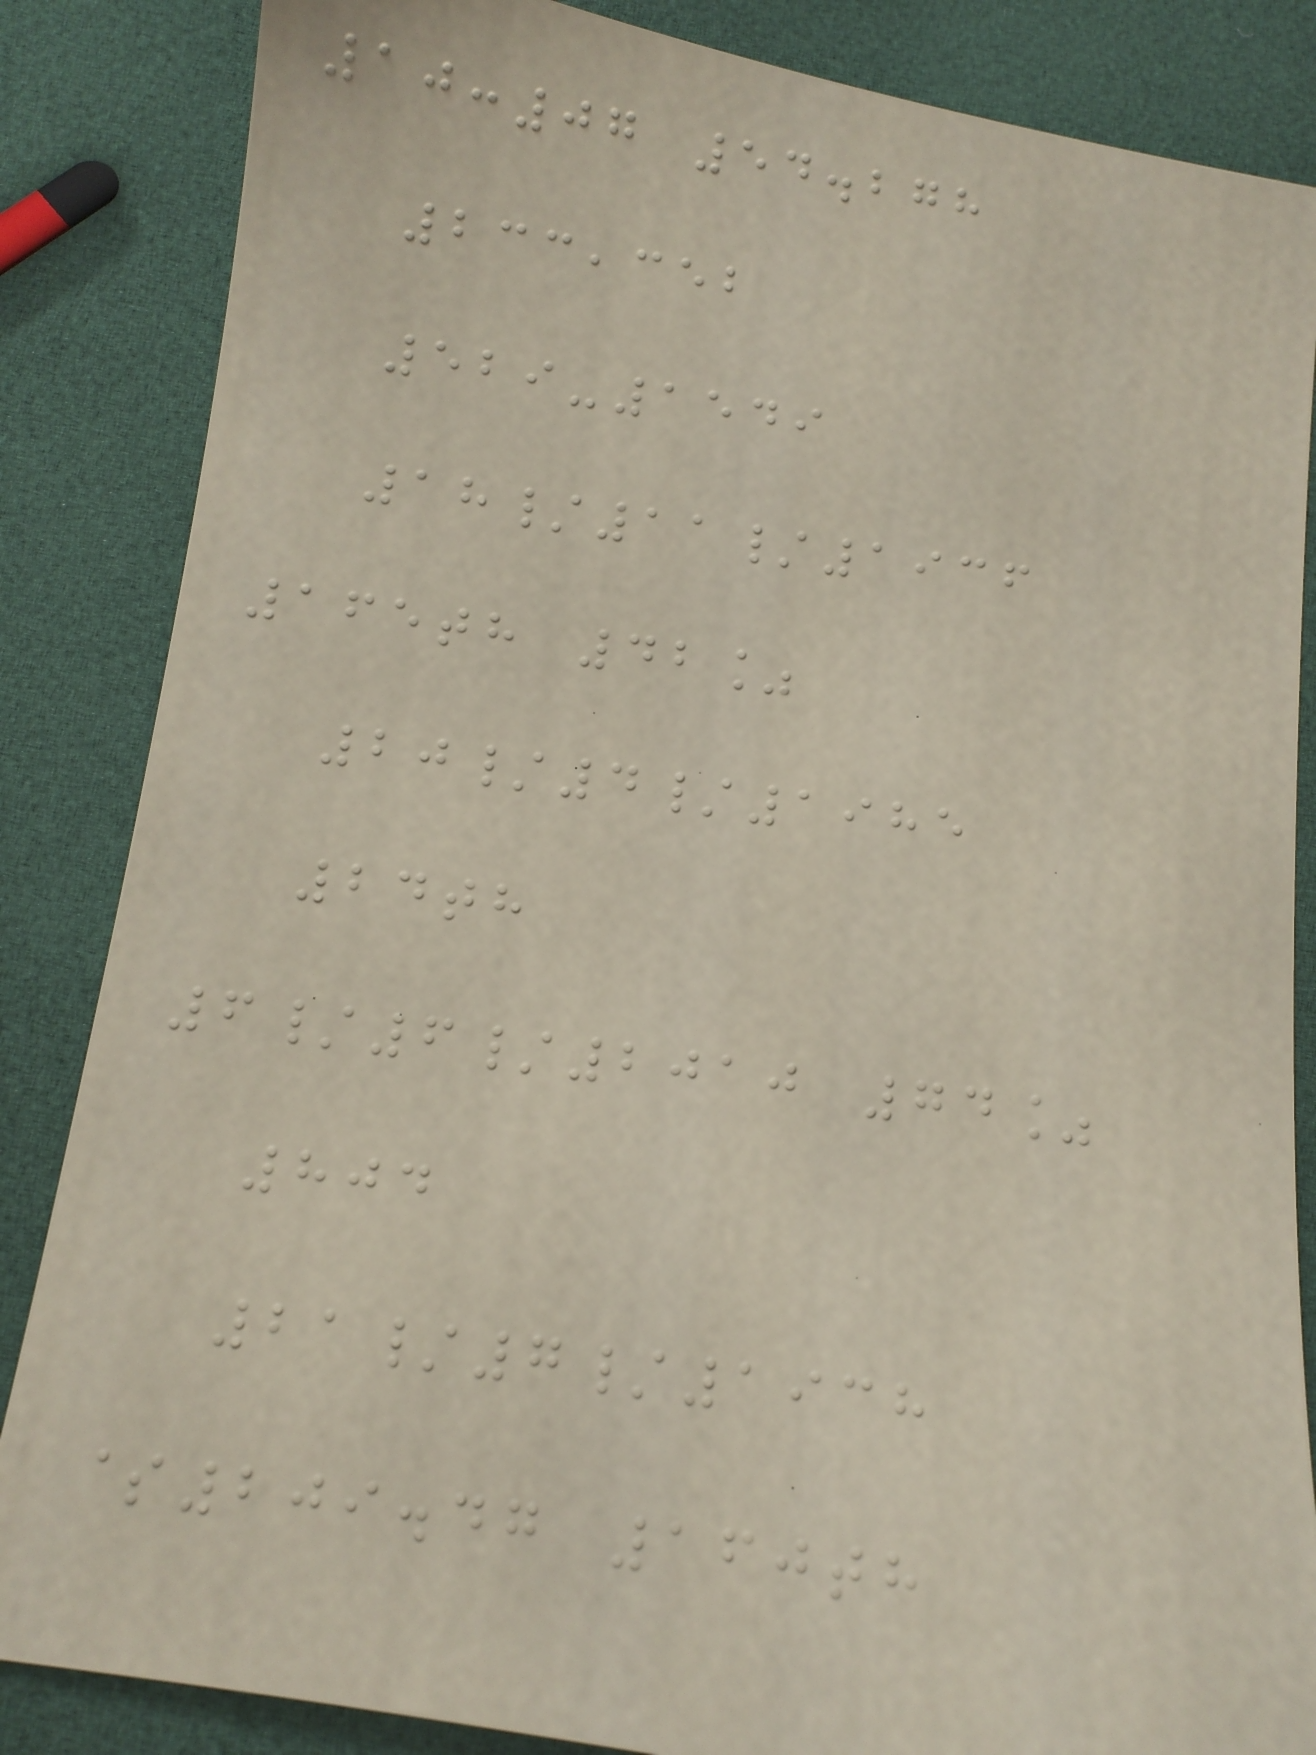10:07 54.278
233,352
529-1549
18/11/1936
165th 42%
20/4/1985
24th
6/6/2010 74%
804
21/7/1938
$209.47 160th
